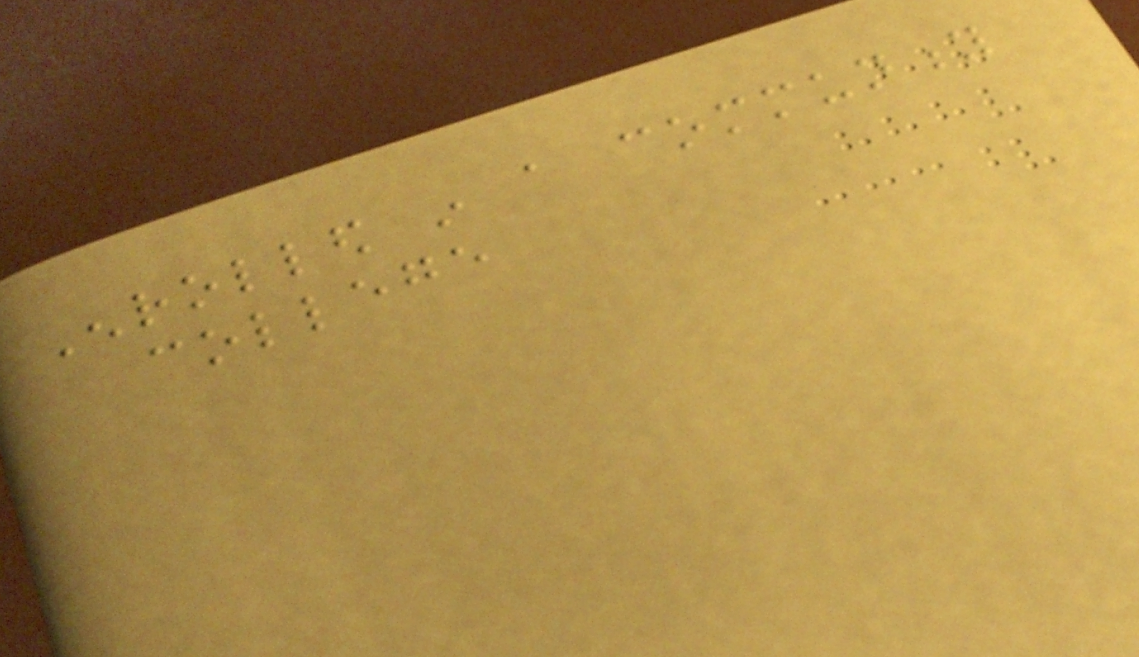Enrolled in a community
college
